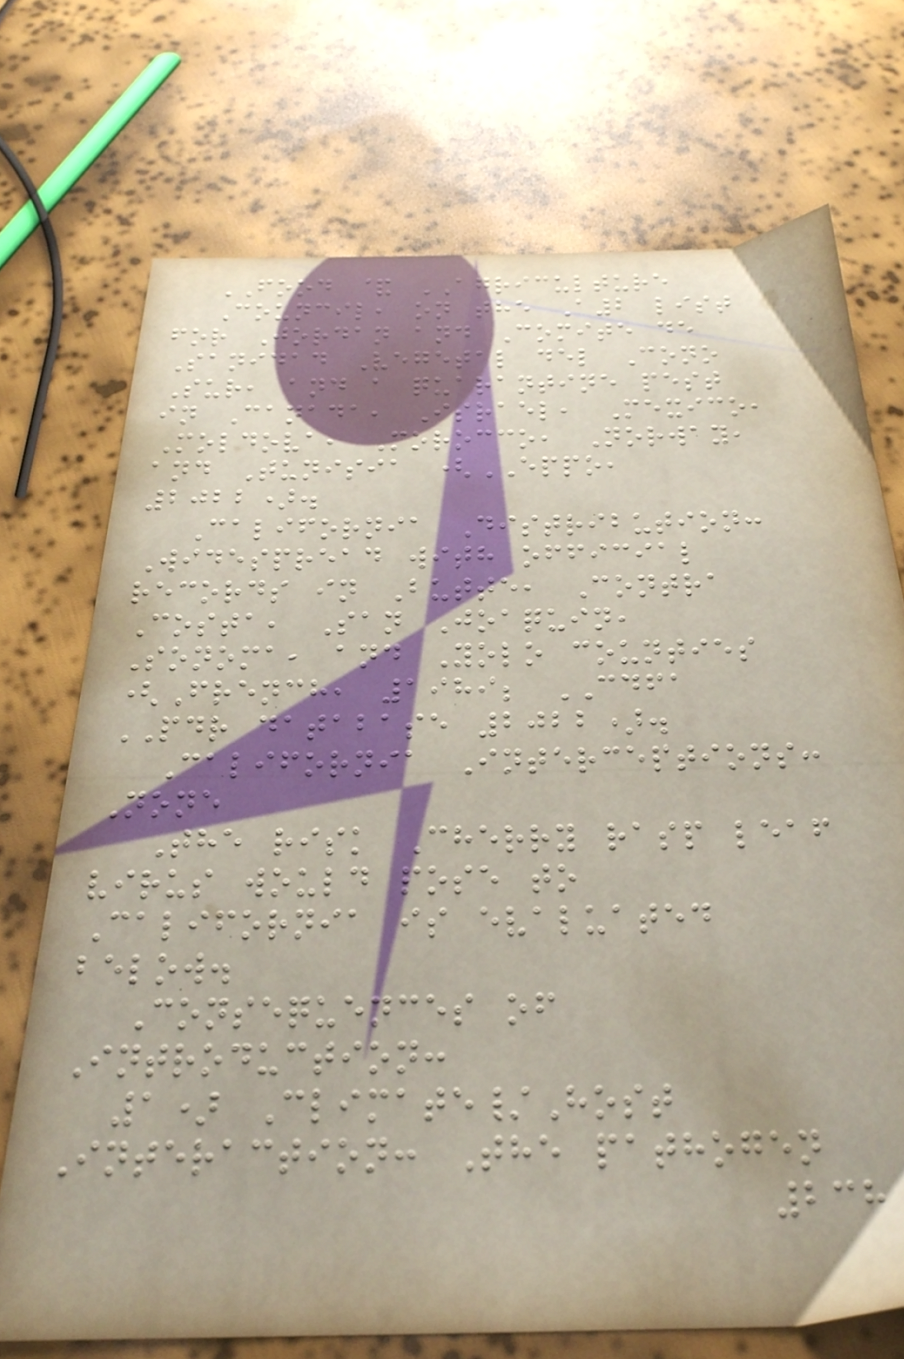FOOD & AGRICULTURE
Council, on the A2 list
for Jordan and Comite de
Sanidad Vegetal del Cono
Sur, and a quarantine pest
in Canada, Israel, Mexico,
Moldova, Morocco, Norway,
and Tunisia (EPPO,
2022).
California Distribution:
Widespread with official
records in Butte, Contra
Costa, San Joaquin,
Sonoma, and Yolo counties
(French, 1989; CDFA
PDR database 2022).
California Interceptions:
None
The risk Cherry rasp leaf
virus would pose to
California is evaluated
below.
Consequences of
Introduction:
1) Climate/Host
Interaction: The pathogen
238
